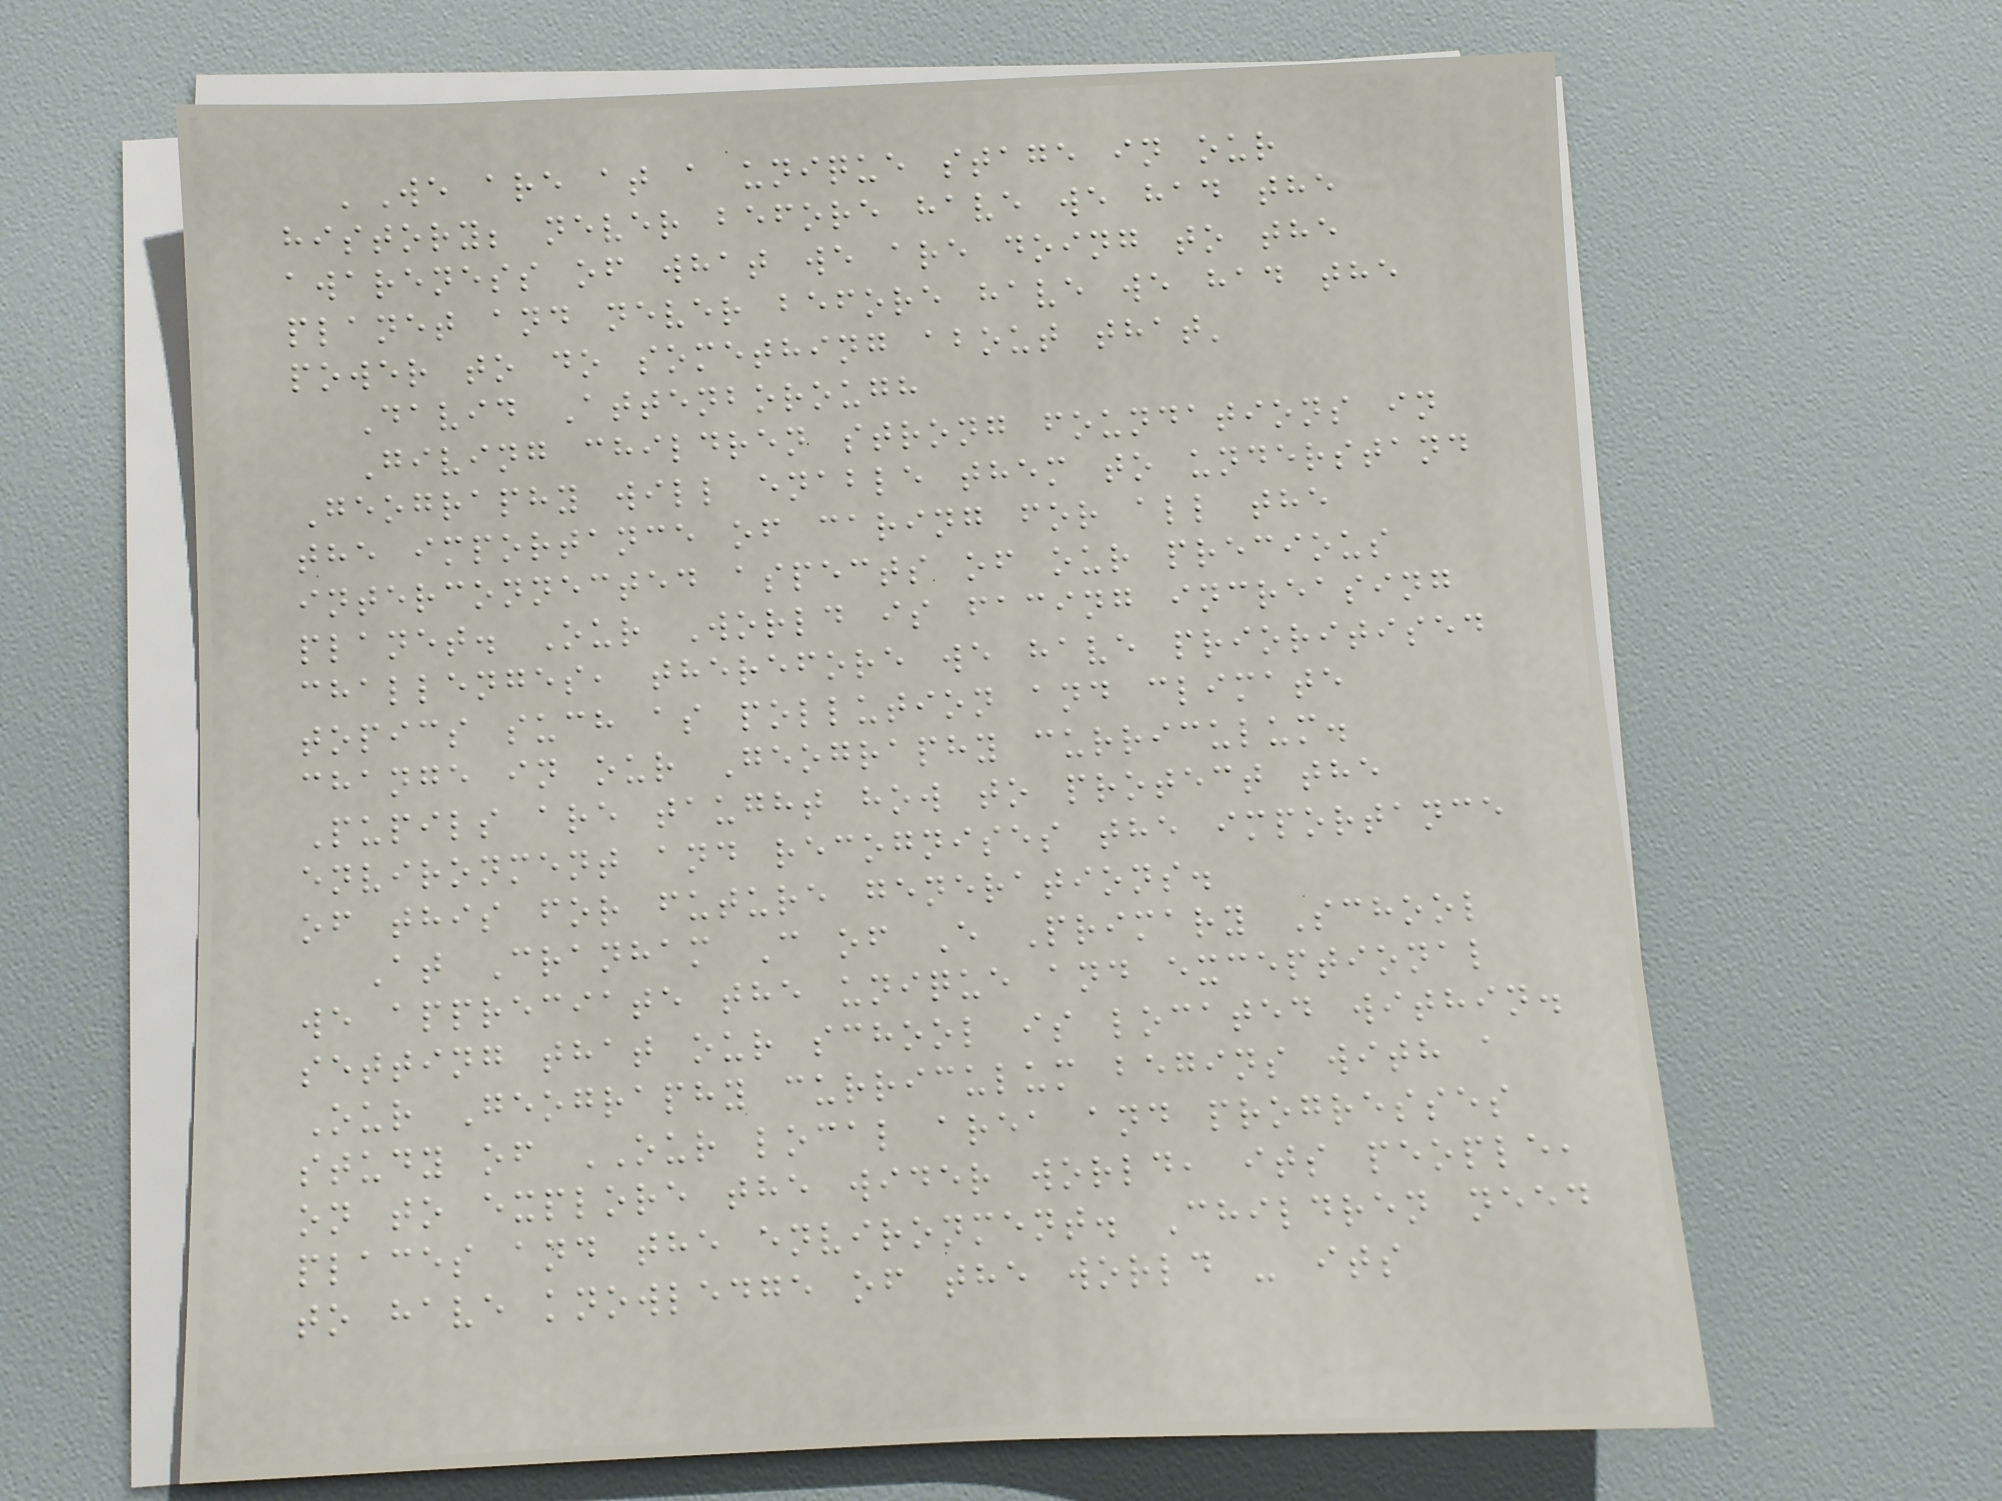'We are at a unique stage in our
history; never before have we had the
awareness of what we are doing to the
planet and never before have we had the
power to do something about that'
David Attenborough
Giving children strong foundations in
Geography will enable them to understand
the importance of caring for all the
interconnected aspects of our precious
planet. Our World is facing increasing
challenges, therefore we have prioritised
topics such as pollution and climate
change in our Geography curriculum.
Pupils are taught how to protect the
environment and recognises the importance
of this for future generations.
At Cranham C of E Primary School
we appreciate the unique and exceptional
setting that our school is located within.
Our Geography curriculum begins with a
study of OUR local area and progresses
on to explore the wider world, its people,
places and the environment. Children need
to have knowledge of the world - its
